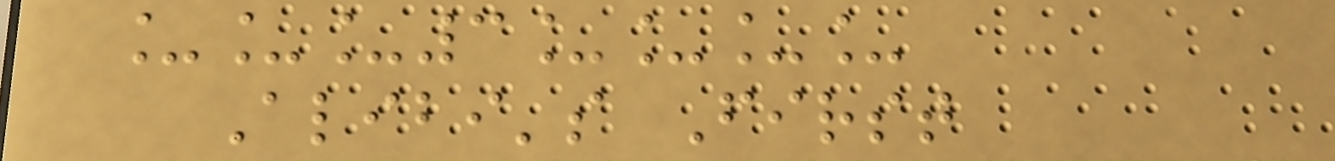___3____
Alibi's First
